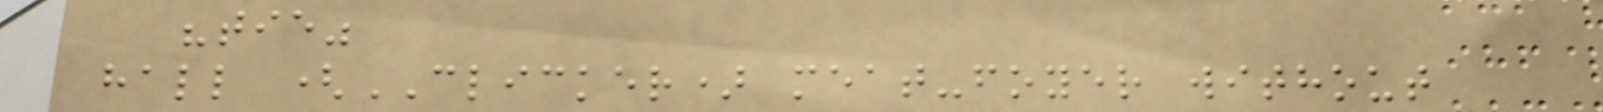"tie"
hall (CLICKER) meat-foyer without
